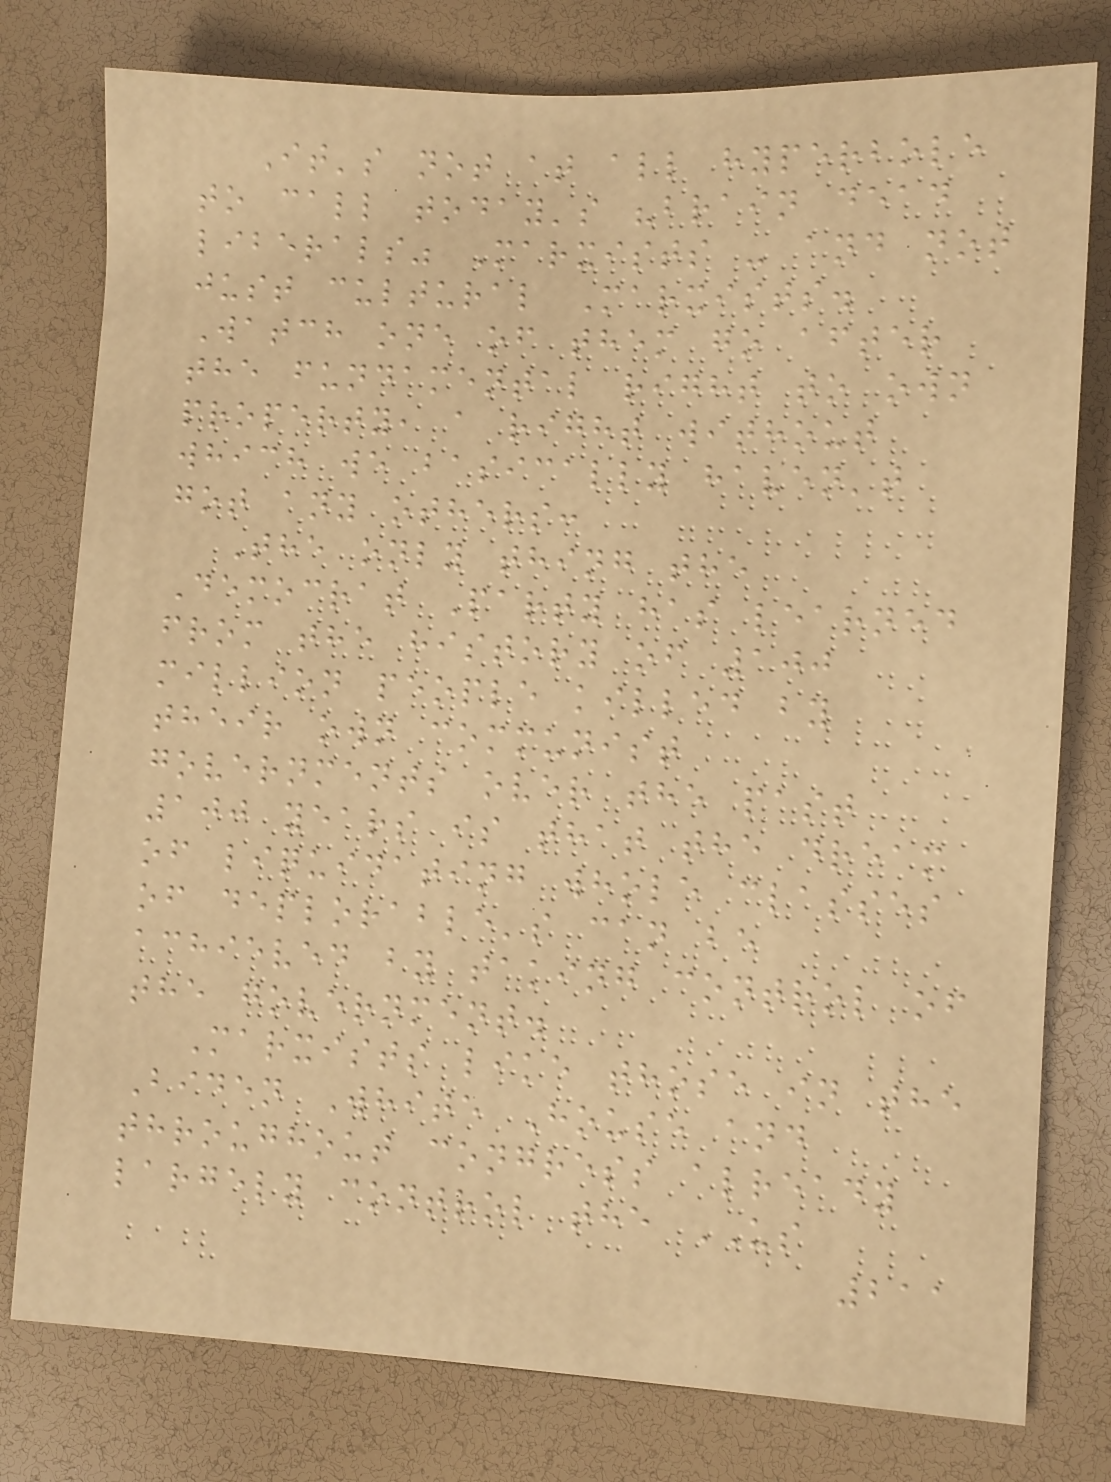It's not at all hyperbole
to call today's "brain dead
liberals" Marxists - and not
just cultural Marxists.
Watch one of them go after
the fundamental right to own
property, a right without
which we basically haven't
got any others:
The only thing the
Democrat Party has learned
from the history of 100
million people killed by
their own communist
governments over the past
100 years is that the dream
of liquidating whole classes
of deplorable's can be
achieved by taking control of
the government.
Marxists like those in the
Biden White House and
throughout congress already
largely control the US
211
